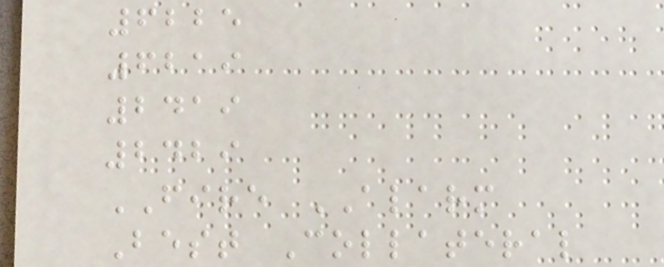6225
6219
2419
2429
FIRE ALARM
Best Collateral
